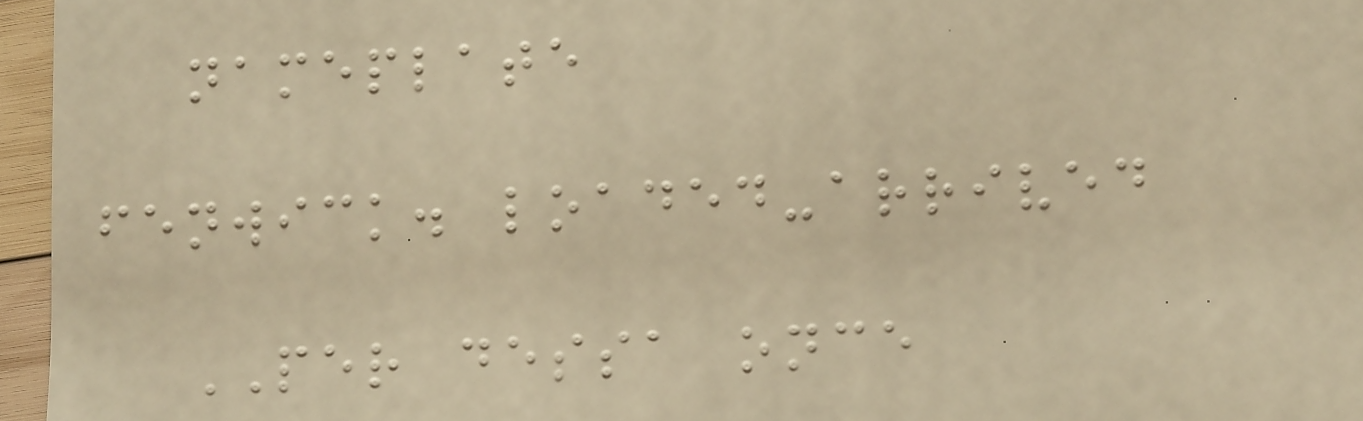nameplate
fenwick. loaded-arrived
PER dessa once
